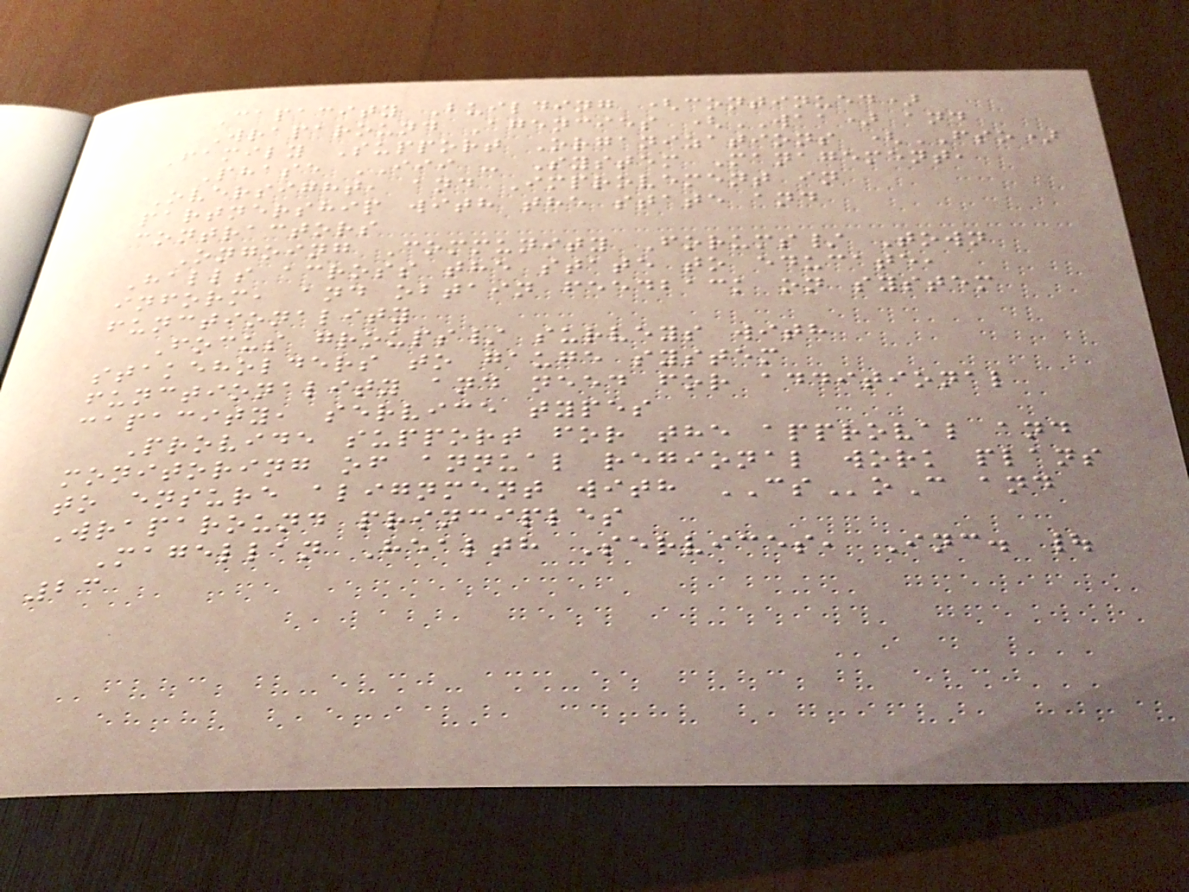Capacity Building (continued)
Wraparound Agencies (WAA) and
Family Support Organizations (FSO)
Phase III - System Management,
Oversight, and Improvement in
partnership with the state and
contractors
Ongoing Community Forums/ Town
Halls across the state to educate,
inform, and obtain feedback on system
functionality
Focus groups/ surveys with
stakeholders to gauge system
functionality and need for additional
capacity, service types
Provide support for the approval and
monitoring of annual regional work plans
to ensure alignment with CSoC and
Wraparound principles
Magellan Health Services, Inc. |
23
